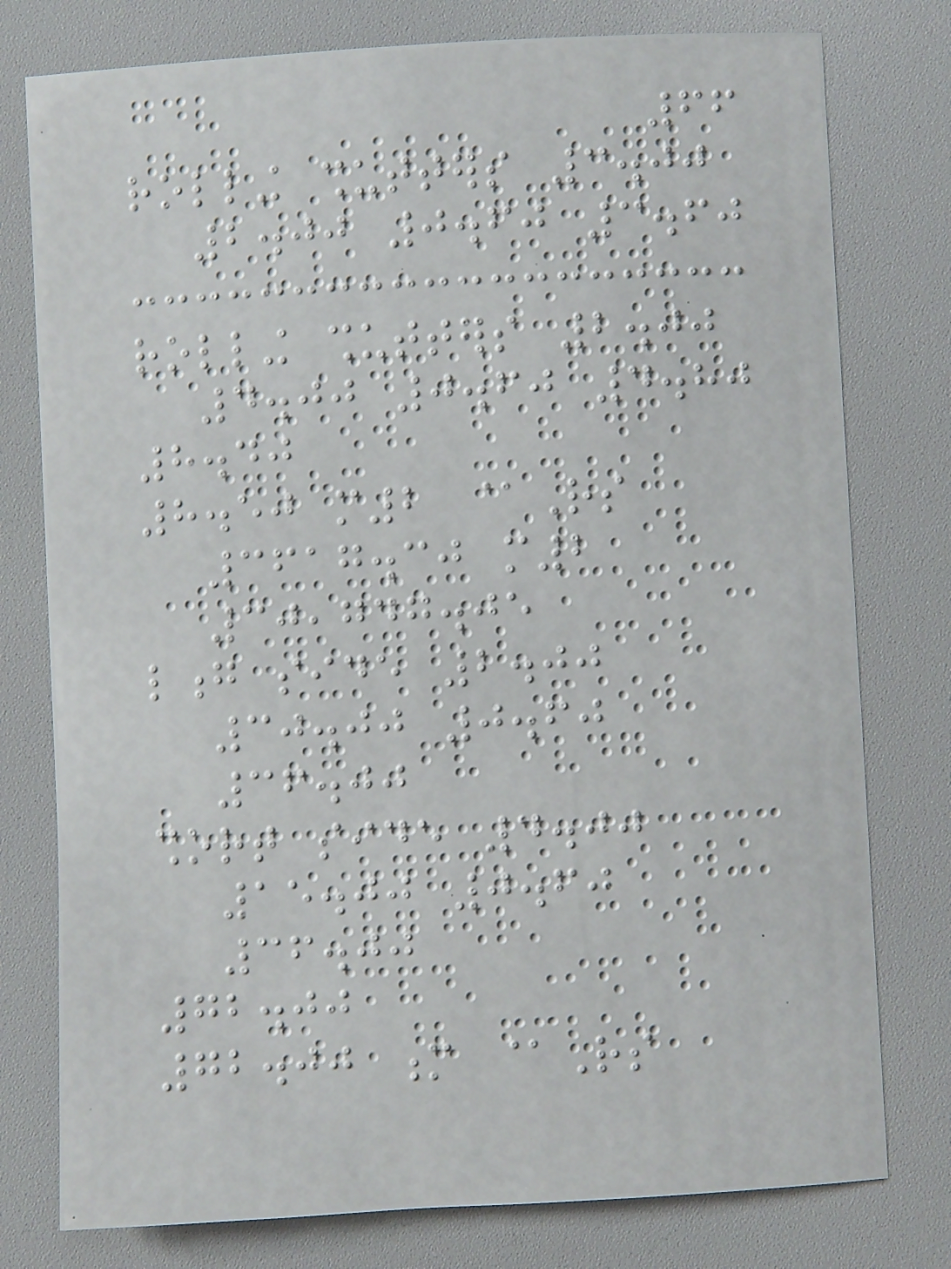66
rolling shutters 3.00
2.00 0.60 3.60
rolling shutters 2.00
4.00 0.60 4.80
8.40
8.50 m2 @Rs
3617.30 m2
30,747.05
long side 2.00
30.00 0.60
36.00
short side 4.00
15.00 0.60
36.00
72.00
72.00 m @Rs
